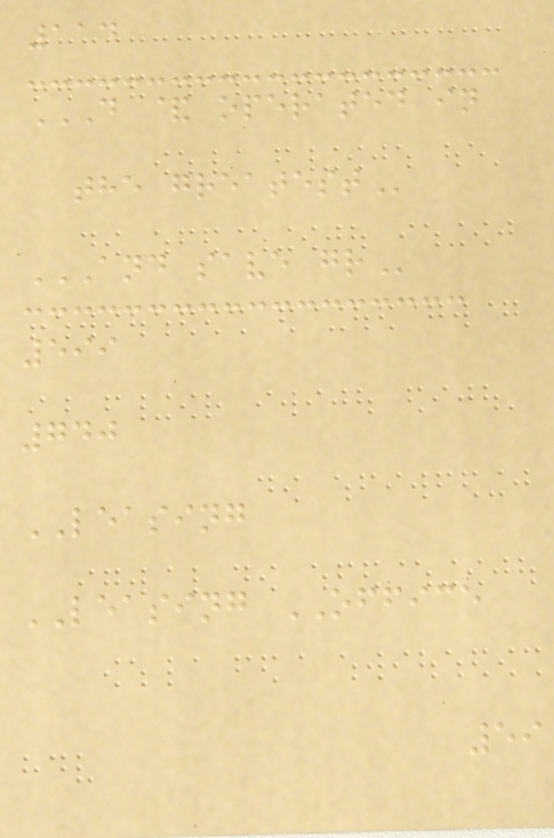114
D & OPERATED IN
THE GREATEST
AND SAVE GR
599
740
LEASING
LEASING OFFICE
59
